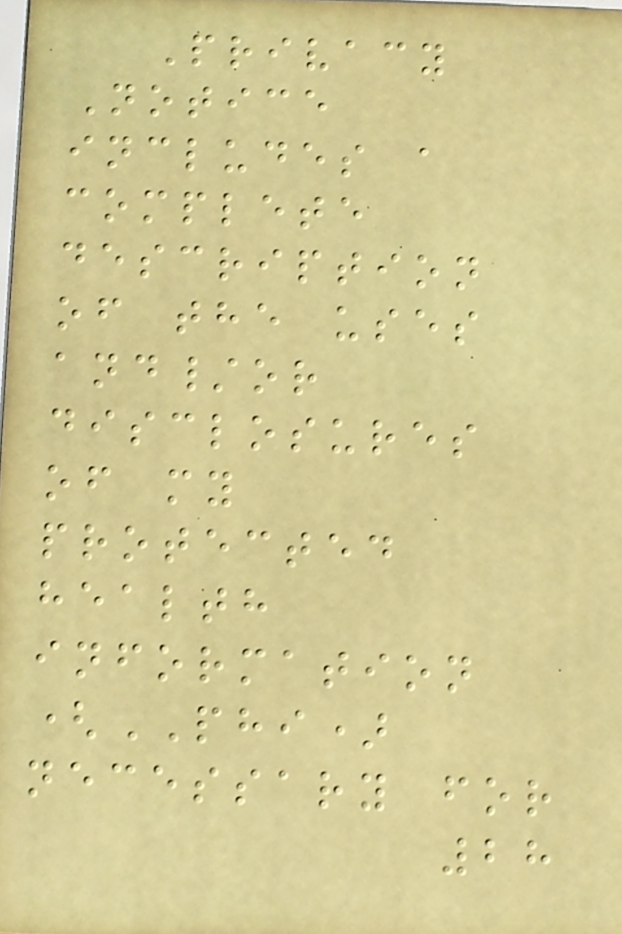Privacy
Notice
includes a
complete
description
of the uses
and/or
disclosures
of my
protected
health
information
(PHI)
necessary for
28
